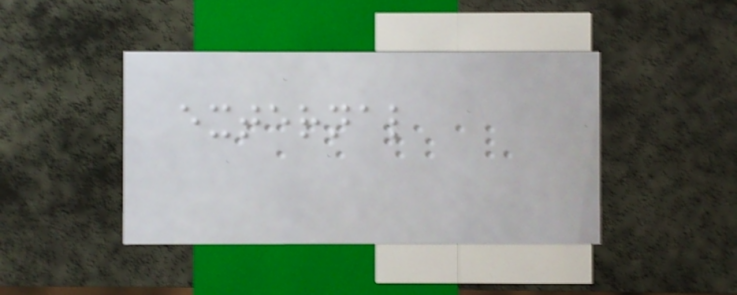external
